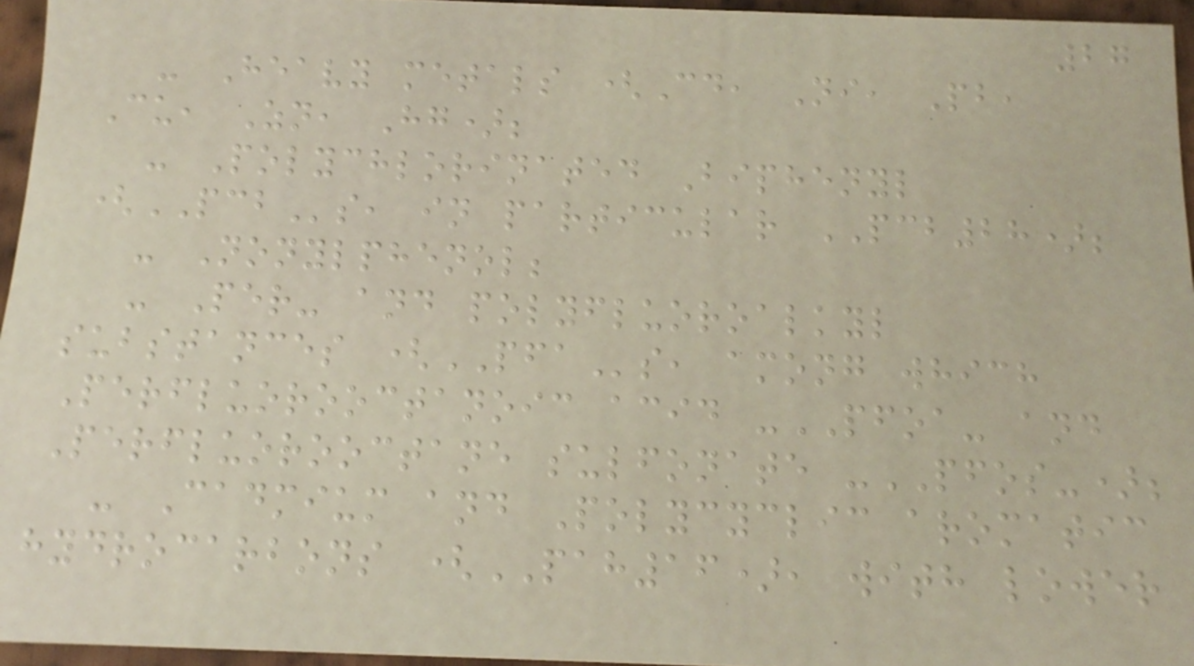27
- Heavy metals (Cd, Ni, Pb,
Cu, Zn, Hg);
- Polychlorinated Biphenyl
(PCBs, in particular PCB28);
- Nonylphenol;
- Per- and polyfluoroalkyl
substances (PFAs, among which
Perfluorooctanoic acid -PFOA- and
Perfluorooctane sulfonate -PFOS-);
- Cadmium and Polycyclic aromatic
hydrocarbons (PAH16), with lower
